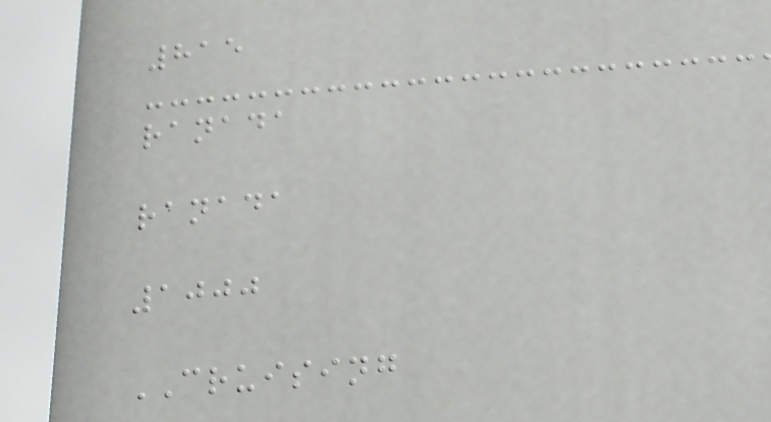815
ranada
ranada
1000
CRUISING
